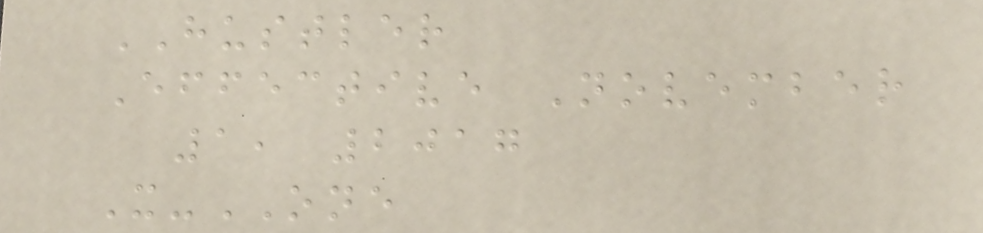HUSTLER
Effective November
1, 2017
X-ONE
